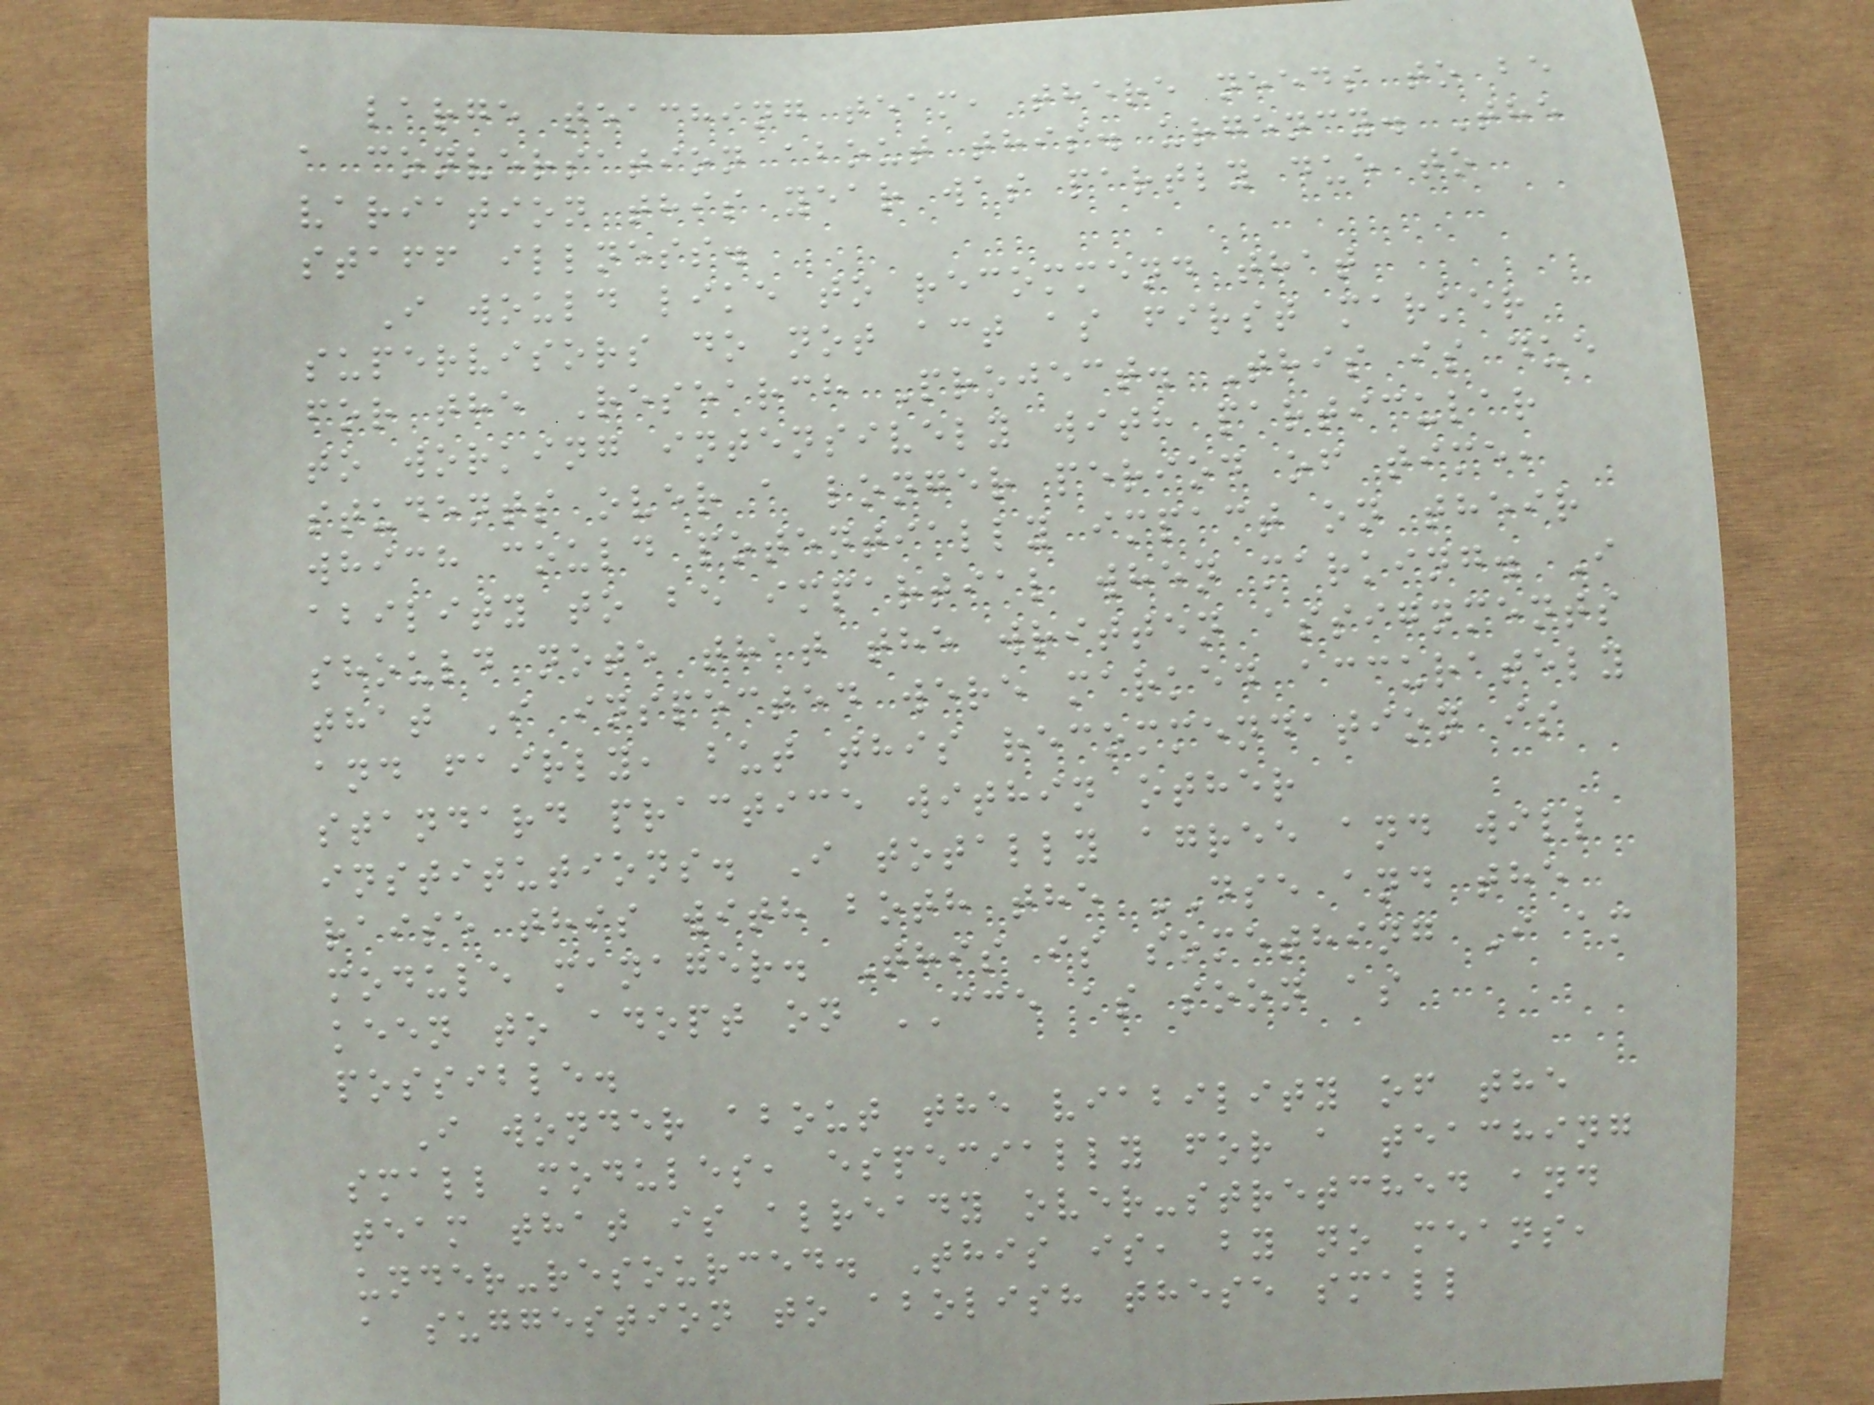large teaching team, there needs to be
a conversation about this. urgency. The
variation this year was partly due to
staff illness.
I would like to recommend that
supervisors do not act as first marker
for the Research Project. This is due
to working intensively with particular
students over a longer period of time,
which could potentially impact on their
ability to be impartial when marking. I
should note that the written assignments
that I inspected were marked accurately
and fairly, but this recommendation is
standard practice within other
institutions. I totally agree and will
raise this with both the DSE and the
module manager. This is something I am
keen to adopt on CCE as soon as
possible.
I wonder about the viability of the
small modules, especially for a teaching
team that is already over-stretched and
under-resourced. This is, by no means,
a suggestion to abolish these small
